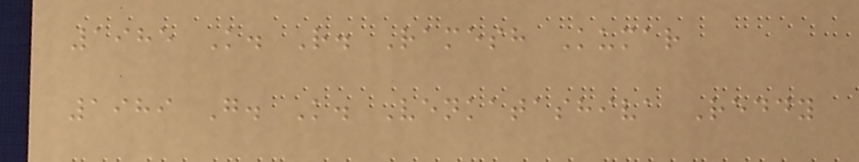1985 K. R. Ramesh Kumar
1989 G. K. Venkatashiva Reddy
